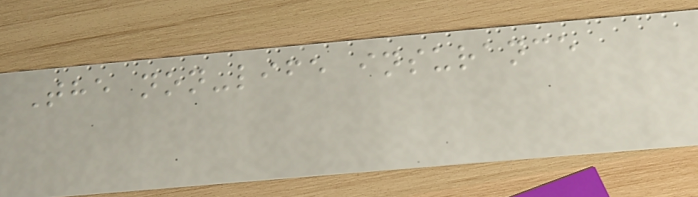The non-life insurance
